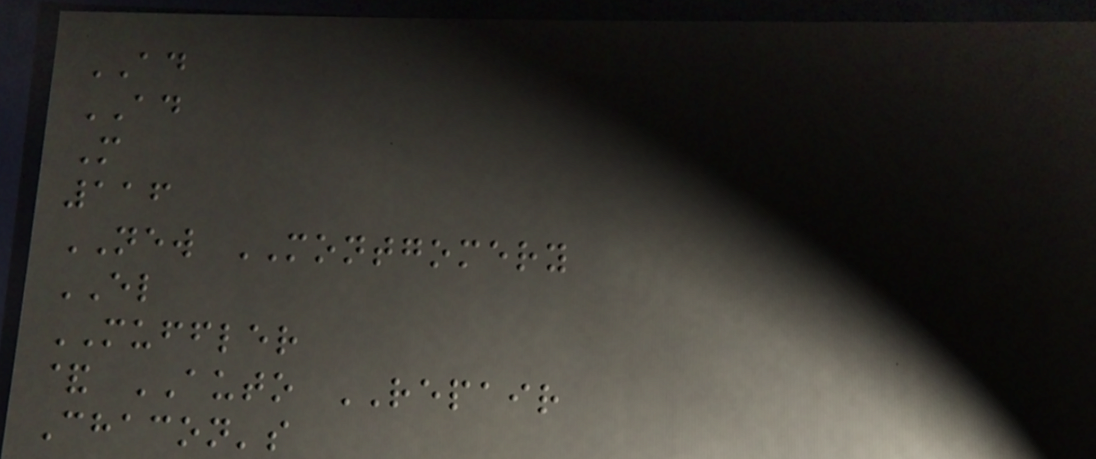AD
AD
M
116
NEW MONTGOMERY
EL
MUFFLER
& AUTO REPAIR
Chacon's
